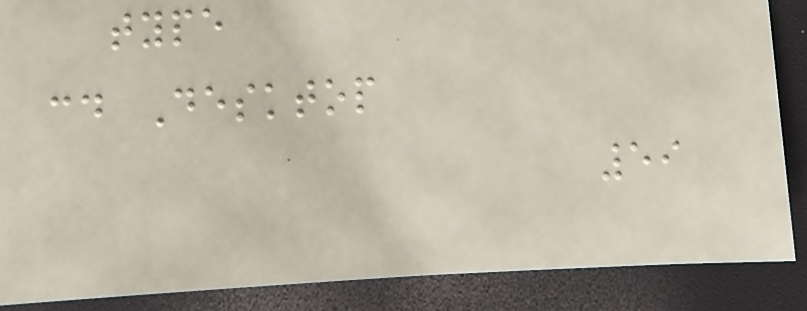type
cd Desktop
59
